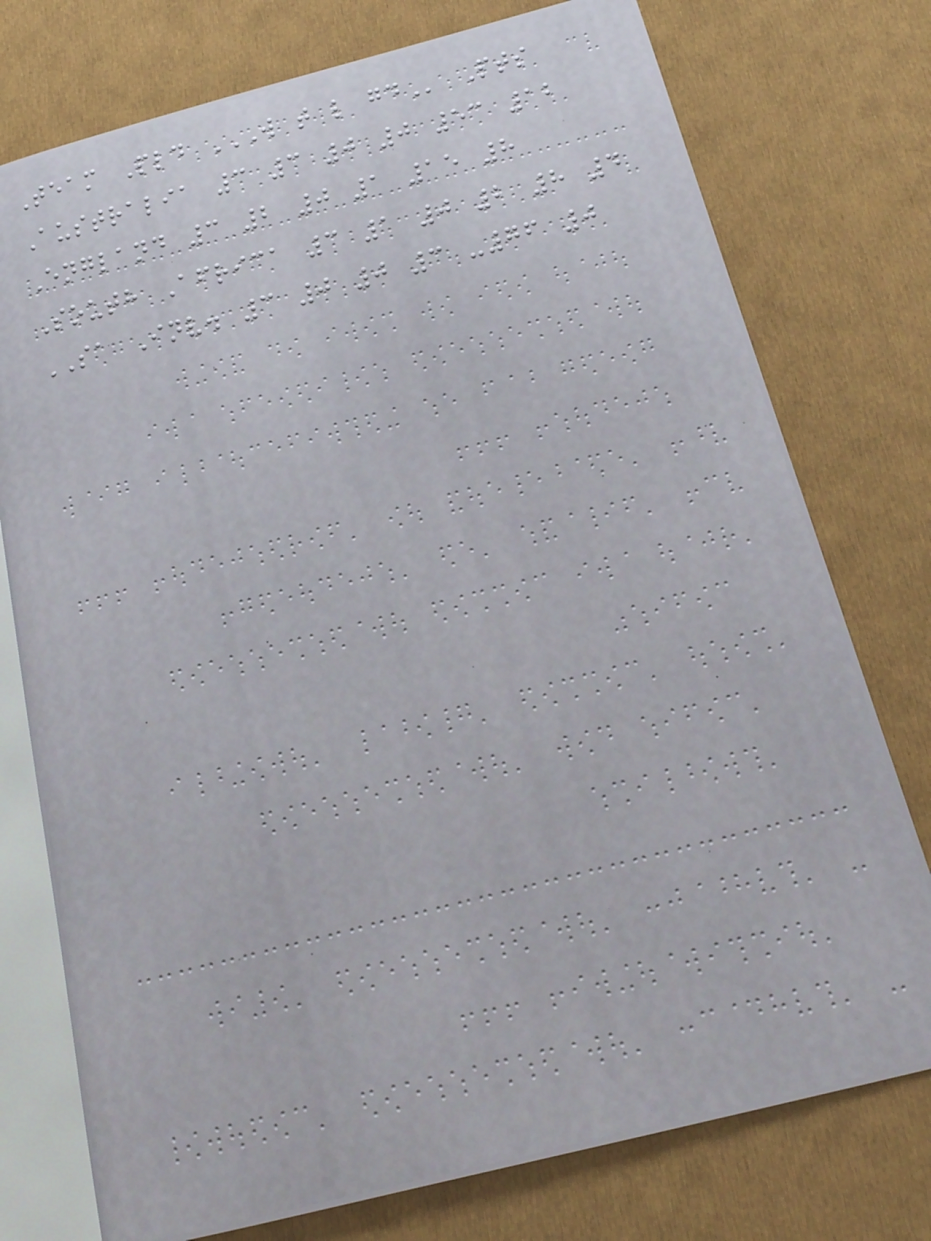Team Pld W T L GD Pts
Australia 3 3 0 0 53 12
England 3 2 0 1 15 8
South Africa 3 1 0 2 8 4
SA Inv. 3 0 0 3 -76 0
